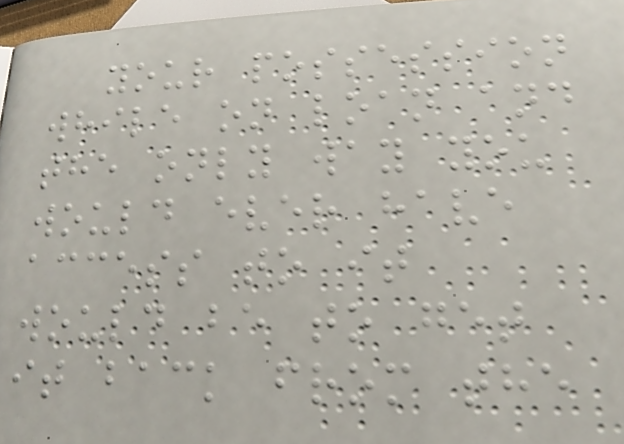your possession
while on loan and
the only way you
would ever have
access to it
would be to get
it back from the
